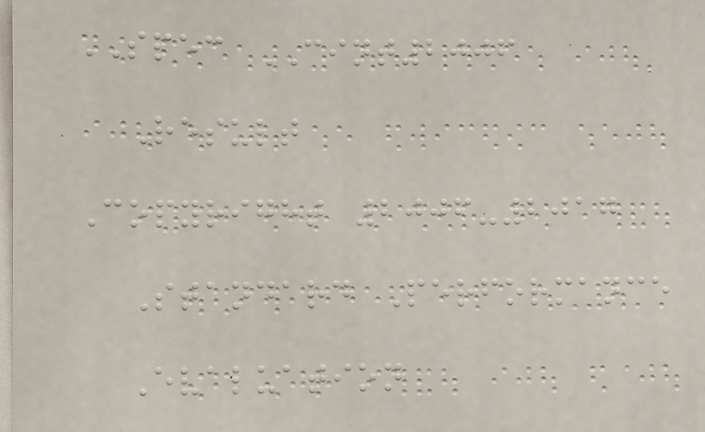SPEC CINT2006
Result
Copyright 2006-2017
Standard Performance
Evaluation
